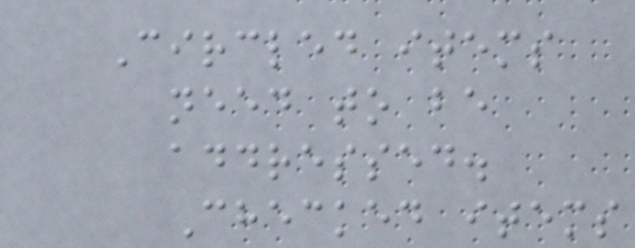Circled items
need to be
addressed.
Checked items
